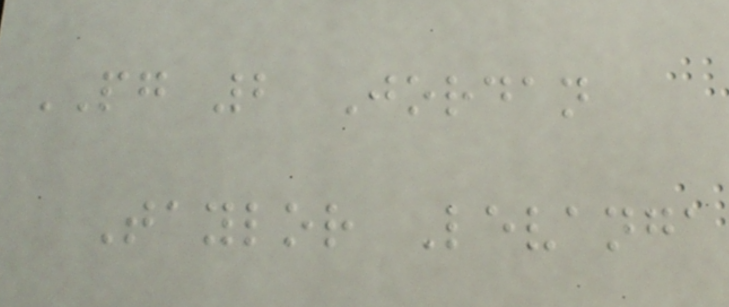PG 2 Jordan
Taylor Levanga
